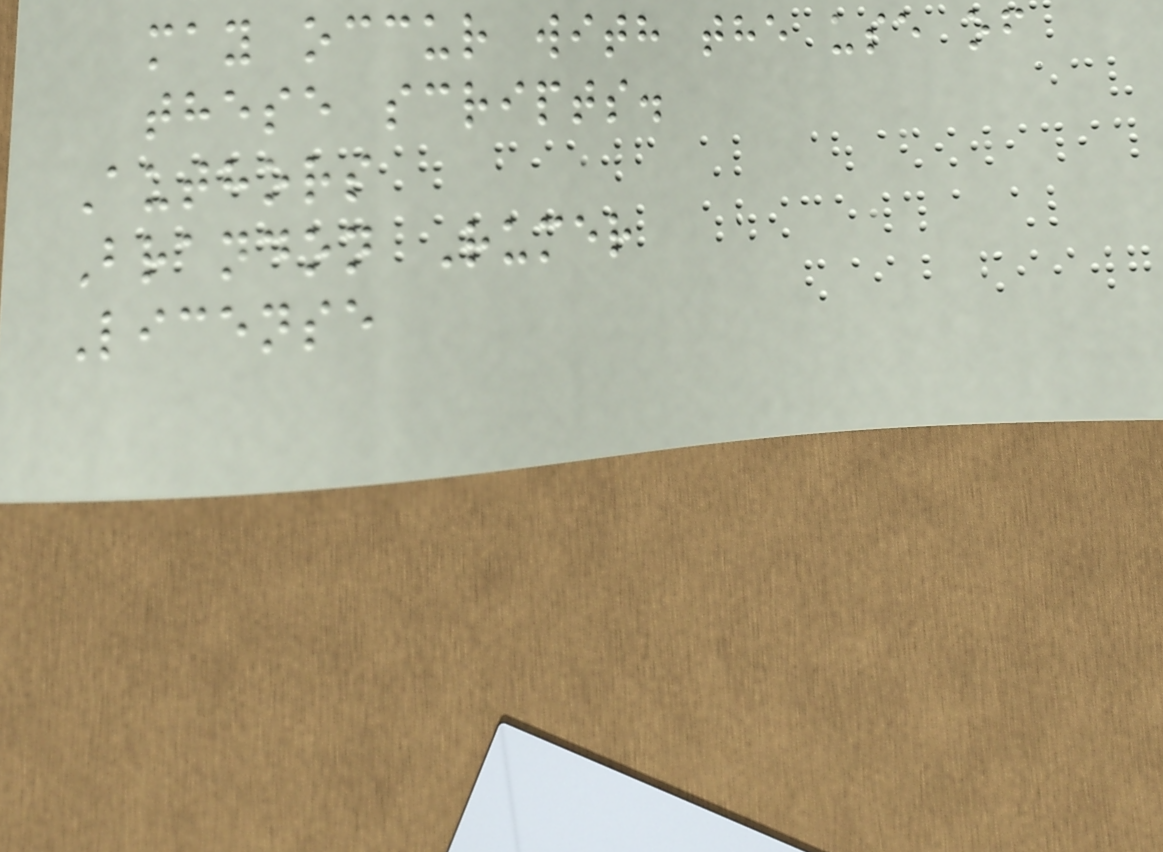may occur with the use of
these scripts.
Authors
Brandon Rumer
License
